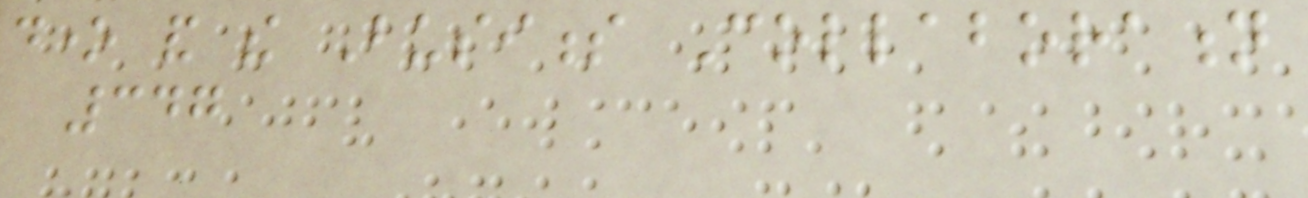done and the Business Collaboration
347
